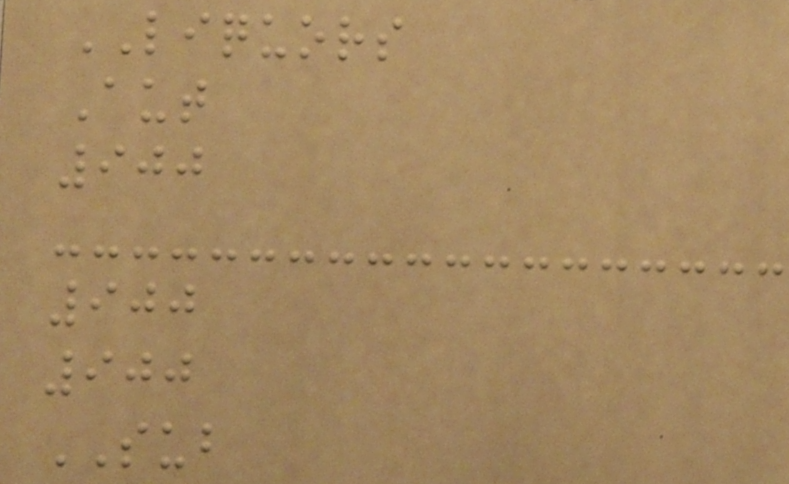LIQUORS
Aut
900
900
900
SUB
